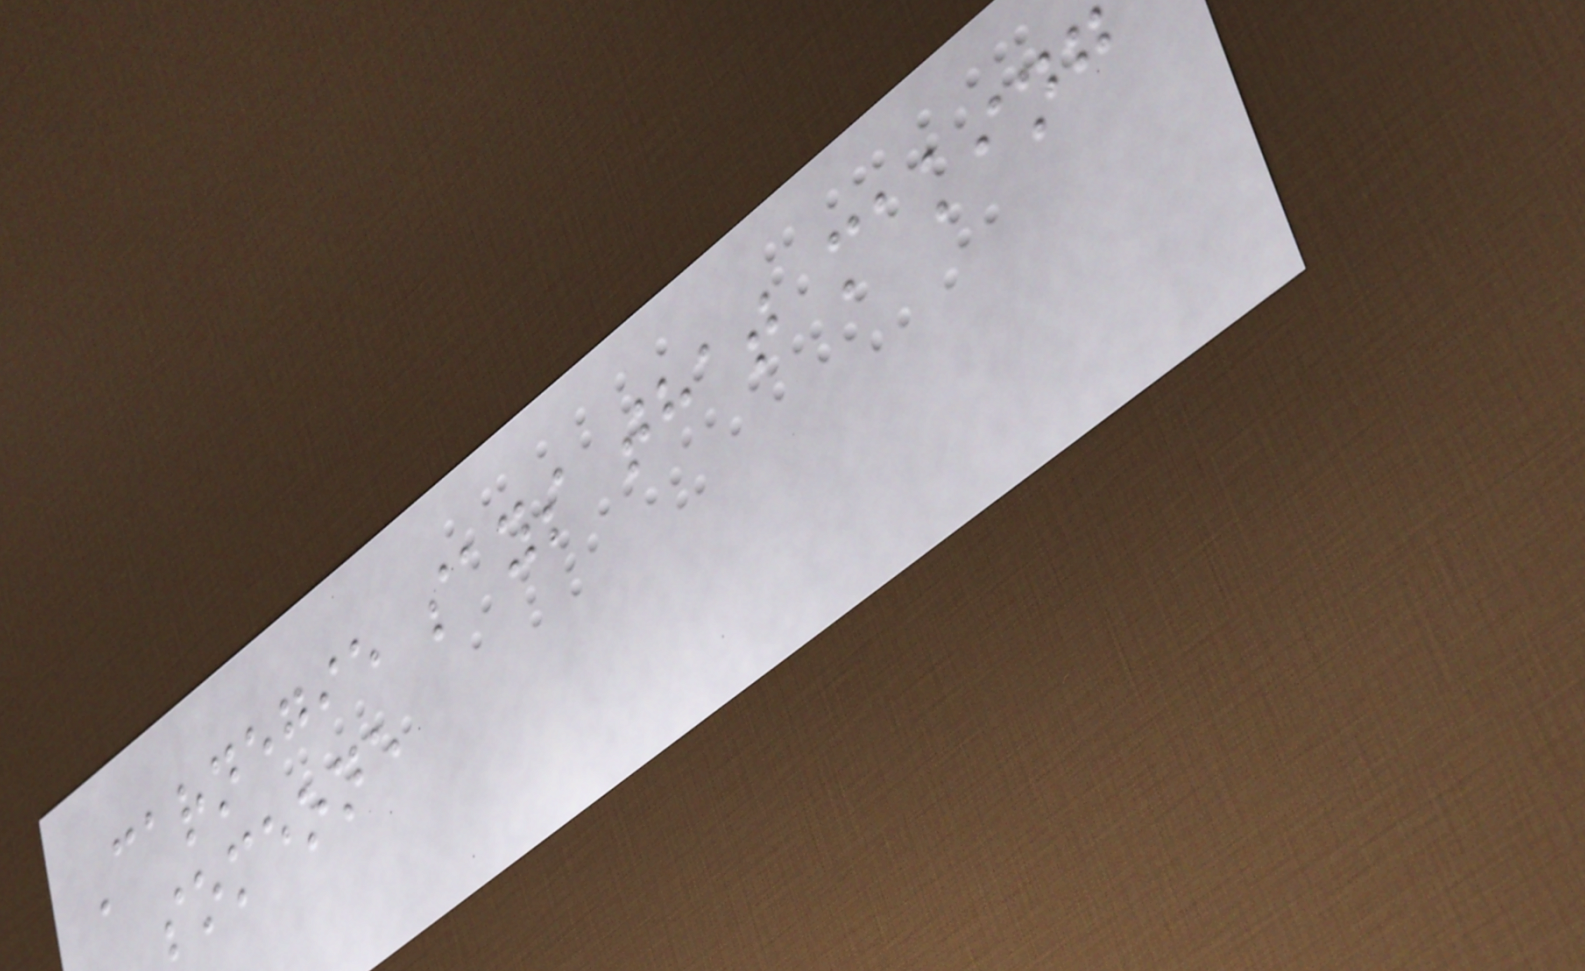Carnegie says that making
someone
